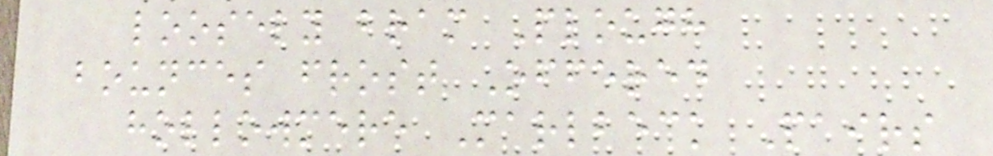loosely bram Plough
bounces frost Offered
hollowmere Marlbeck Pairs
